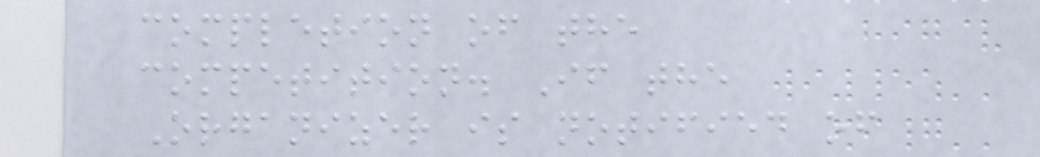completion of the
competition. If the
Organizer is notified of
